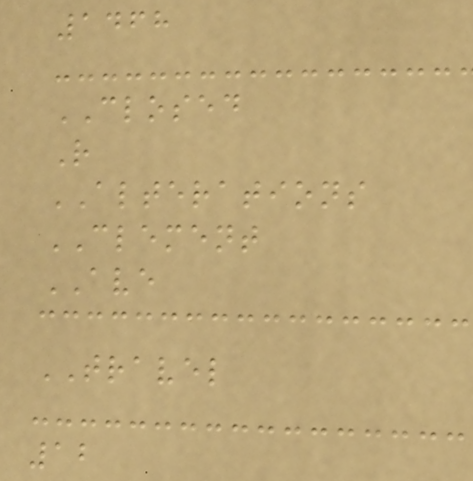1468
CLOSED
R
ALTERATIONS
CLEMENT
AVE
TRAVEL
12
